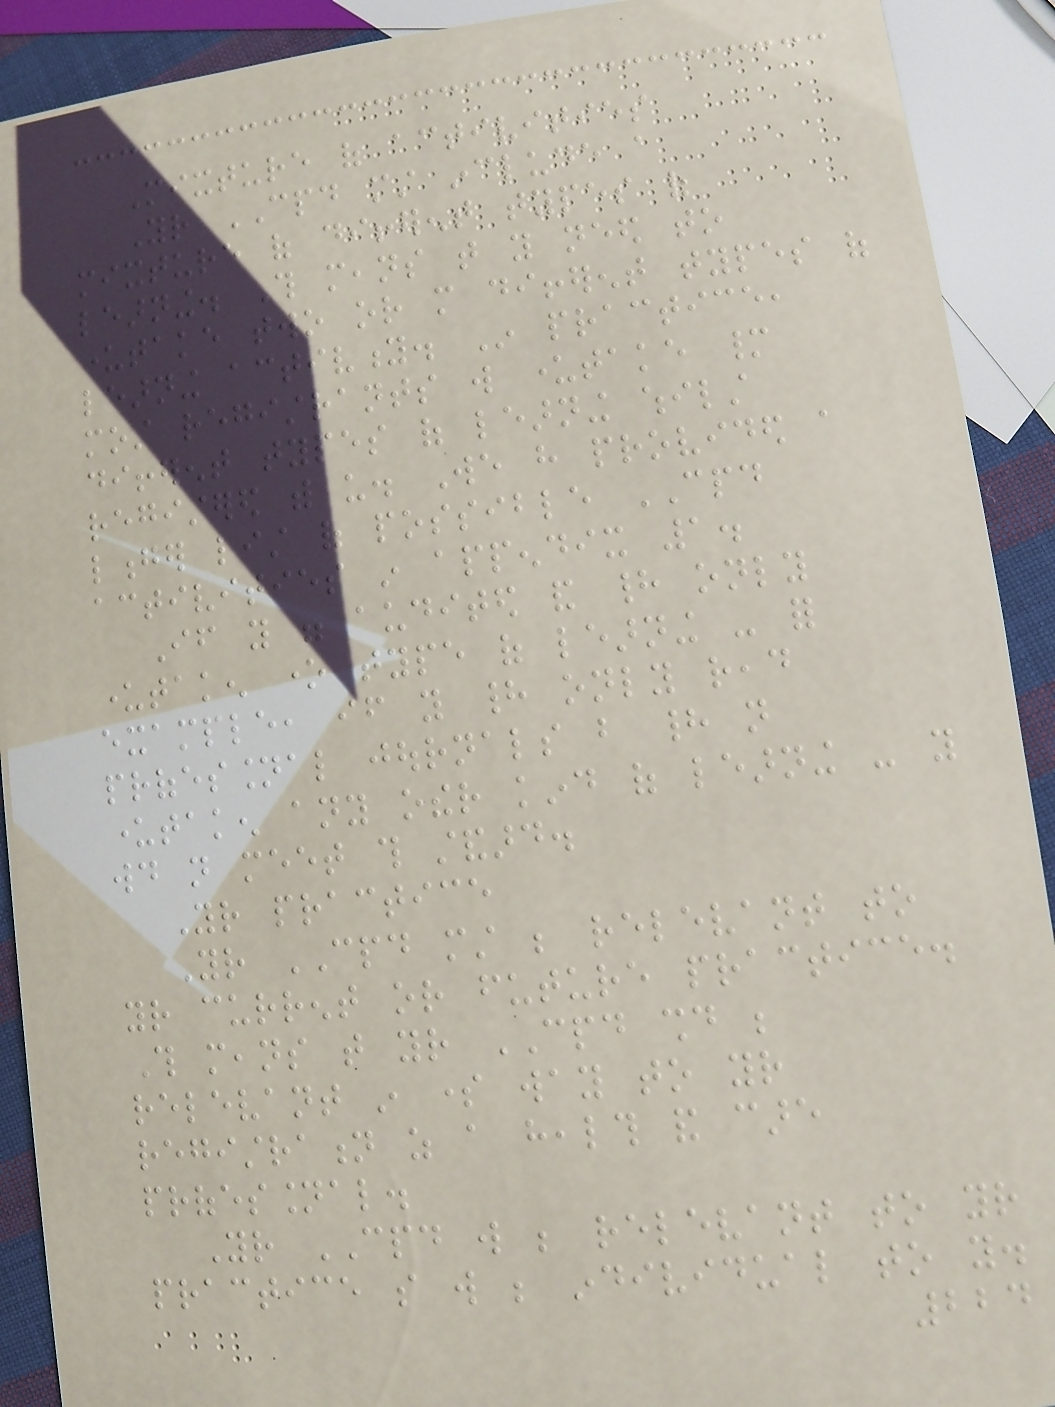Mixture of activities
Your CPD must include a
mixture of different types of
learning. This means that you need to
undertake two or more different types of
learning activity. In practice,
most registrants will undertake many
different types of learning whilst
registered with us. We have provided a
longer list of possible CPD
activities in appendix 1.
If you were audited and had only
undertaken one type of learning - for
example, if you had only read
professional journals but had not
undertaken any other kind of learning - you
would not meet this standard.
Your practice
Your CPD must be relevant to
your current or future practice.
This means that your CPD should be
relevant in some way to your
registration as a health and care
professional.
Your CPD will be relevant to your
practice so will be individual to you.
224
